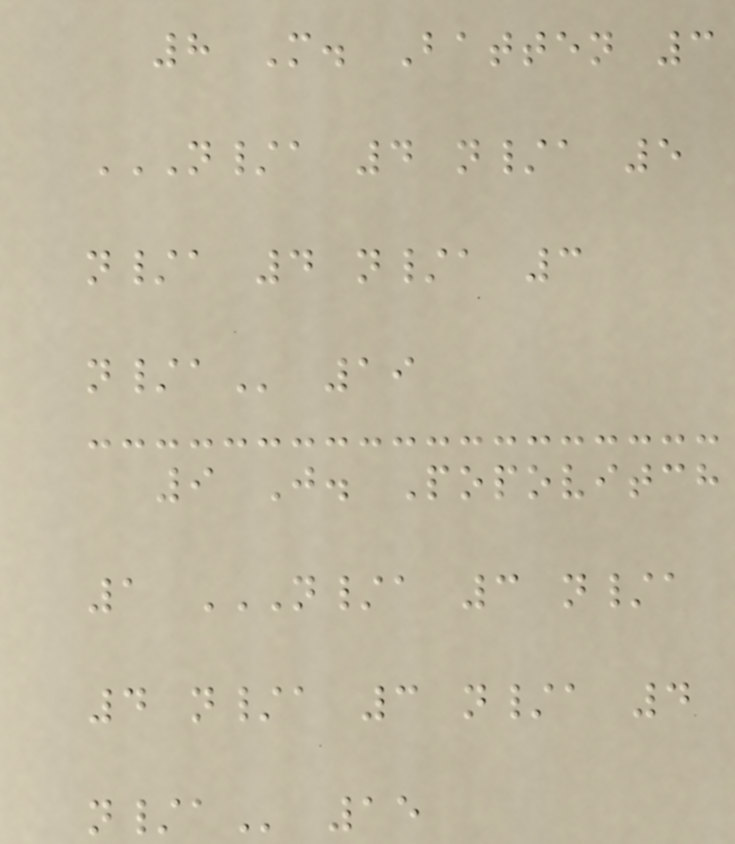8 M. Batten 3
N/A 4 N/A 5
N/A 4 N/A 3
N/A 19
9 J. Popovitch
1 N/A 3 N/A
4 N/A 3 N/A 4
N/A 15
